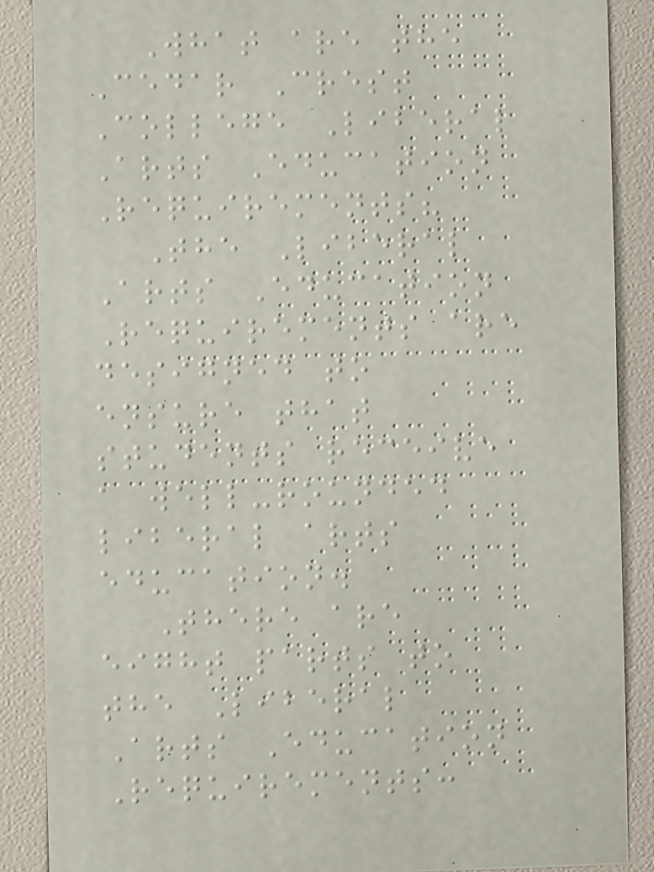What are the
Cedar Crest
College Liberal
Arts Education
Requirements?
The Liberal
Arts Education
Requirements are
designed to
ensure that
students receive
a well-rounded
liberal arts
education.
There are
eight parts to
the Liberal
Arts Education
Requirements:
